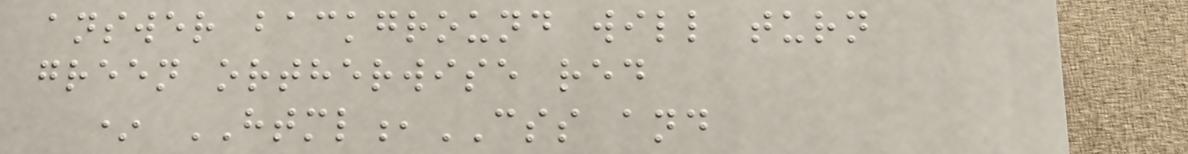answer background will turn
green ortherwise red
* HTML,CSS and
